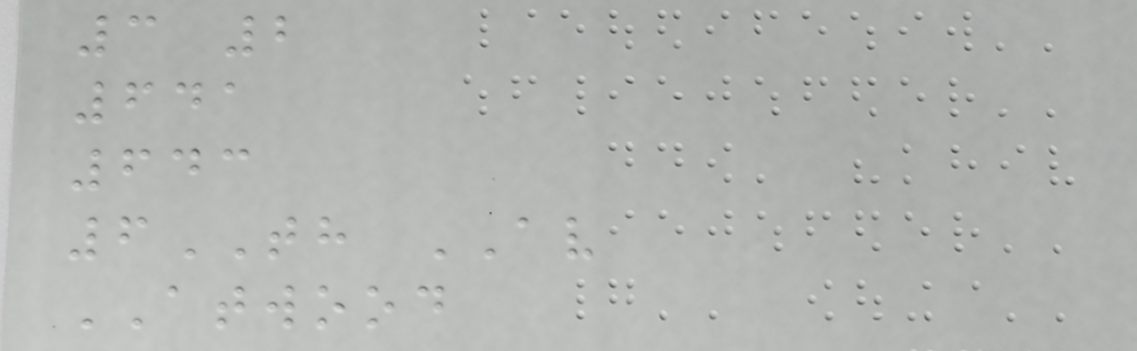3 2
641
643
6TH AV
ATWOOD
